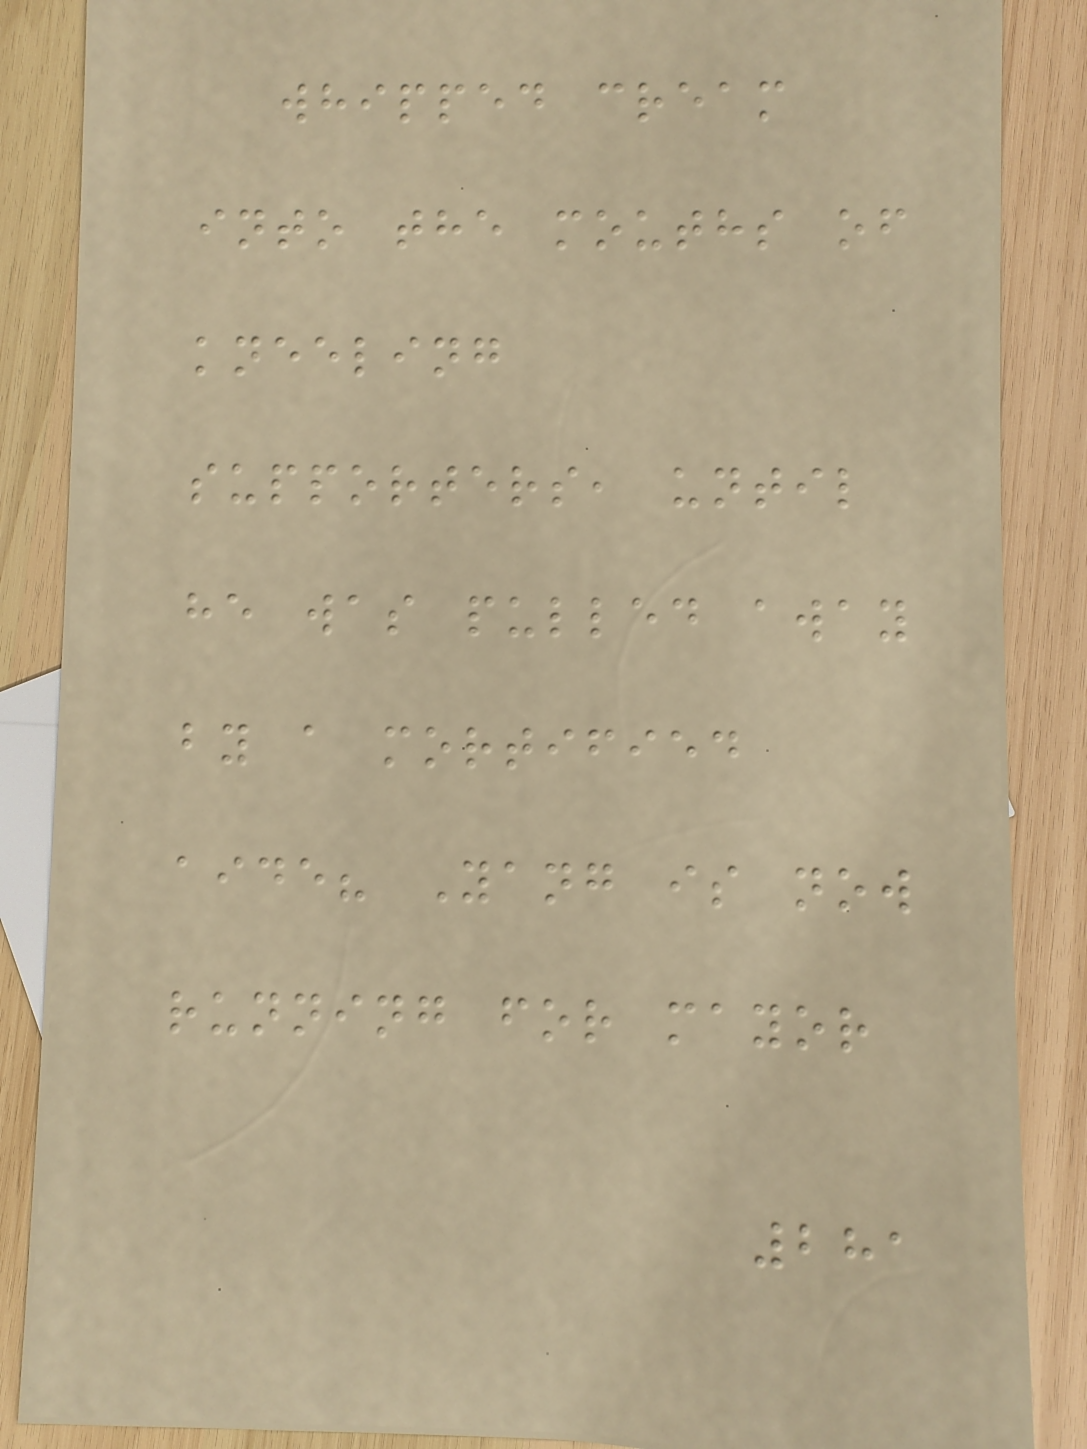whipped cream
into the mouths of
kneeling
supporters, until
he was pulled away
by a mortified
aide? Yang is now
running for mayor
281
